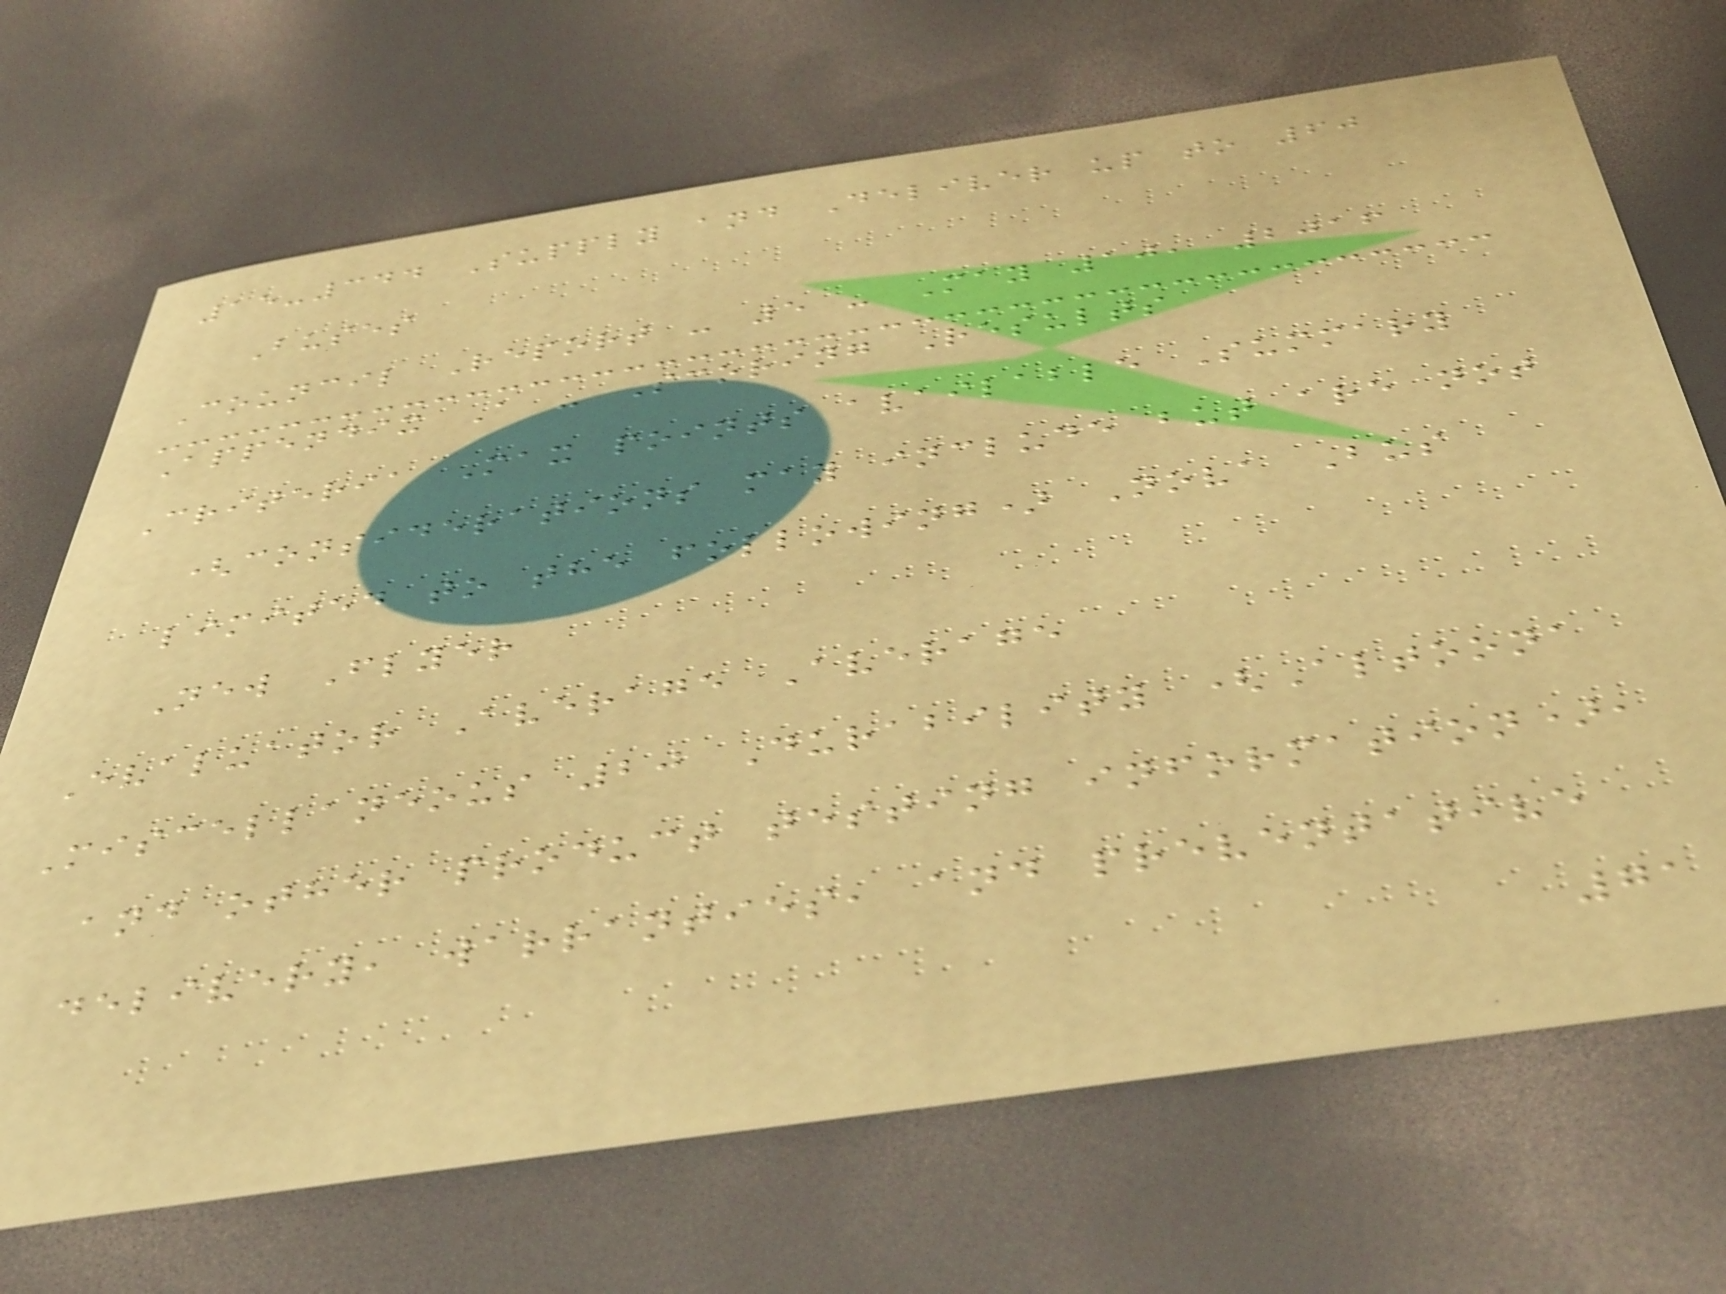15-344 Supply and Deliver up to 60
Buses
Council Report - 5 - May 10, 2016
Appendix A - Scoring Results
Criteria Max points available Summary
(considerations may include but are not
limited to the following) Nova Bus
New Flyer
Evaluator Average Average
Miscellaneous 20 Durability (Altoona
and other product testing information),
delivery, warranties, and preventative
71
